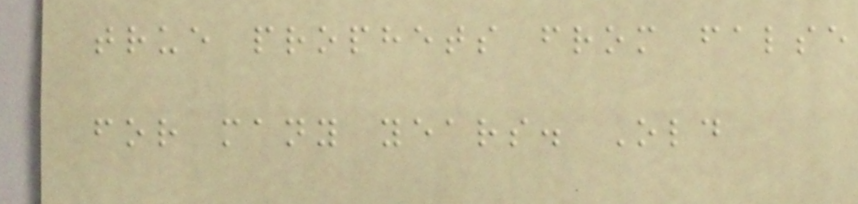true prophets from false
for many years. Old
